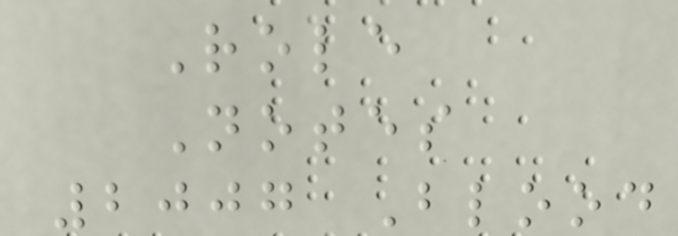Role
Notes
2007 Blood
